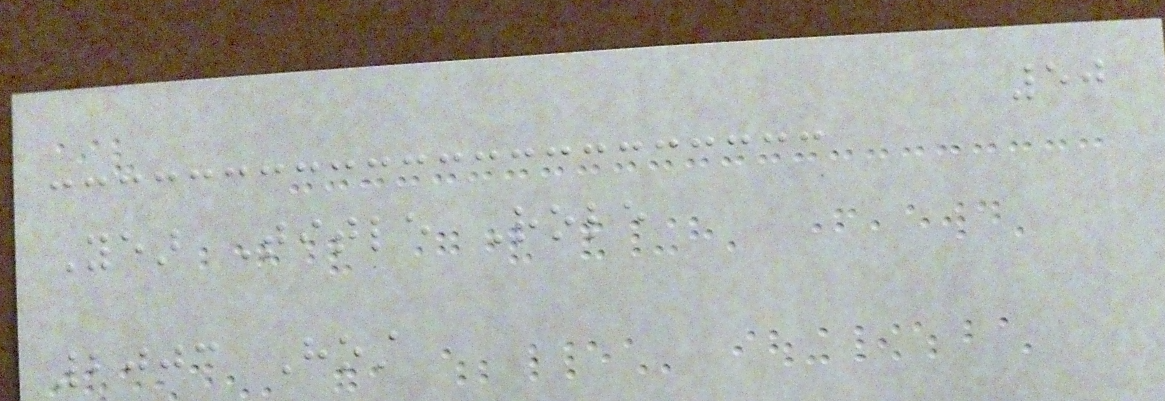50
Year Title Role
2003 Host
